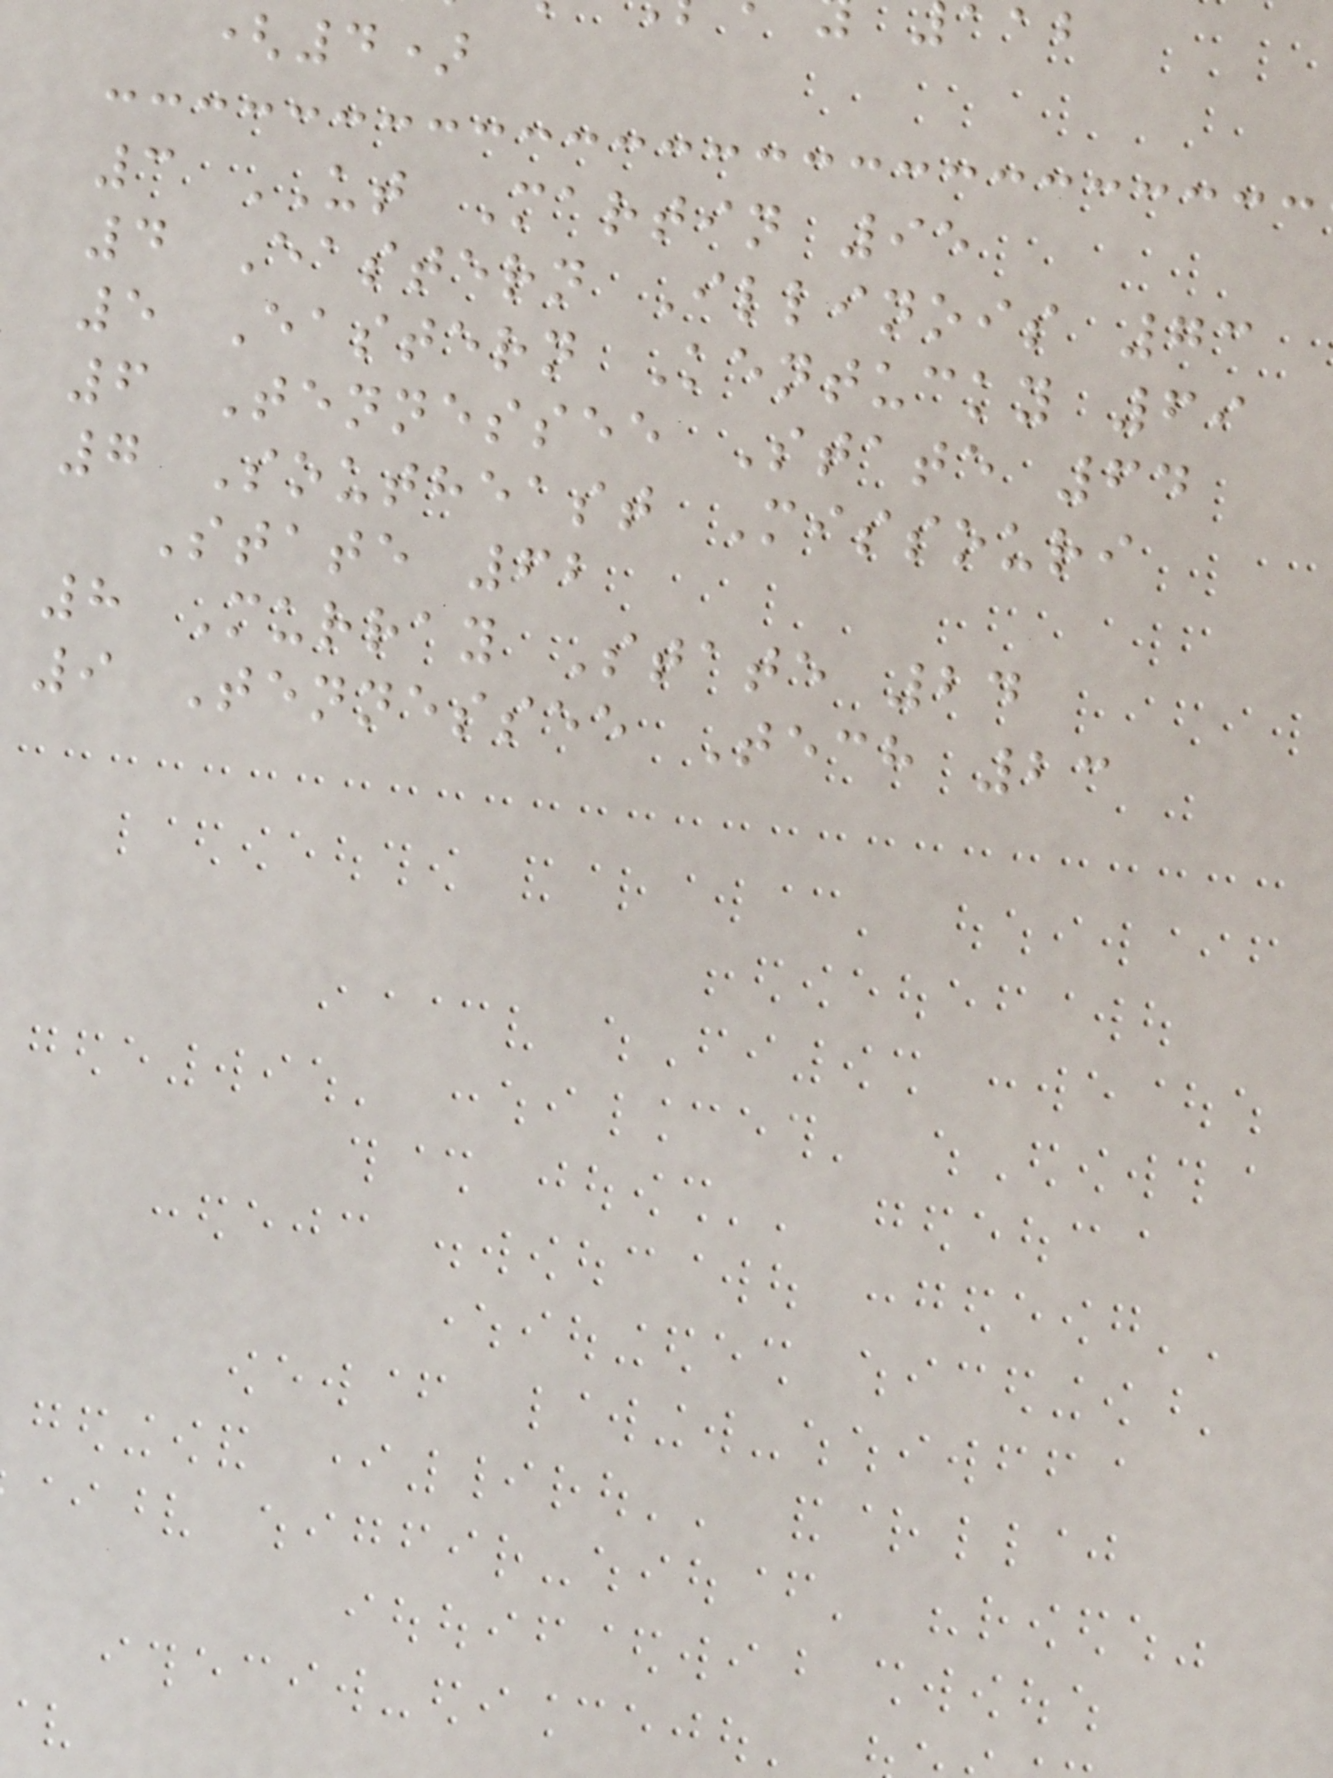(4)
3 UT Martin 95
4 Eastern Illinois 73
5 Eastern Kentucky 69
6 Tennessee State 64
7 Southeast Missouri
State 62
8 Murray State 24
9 Tennessee Tech 23
